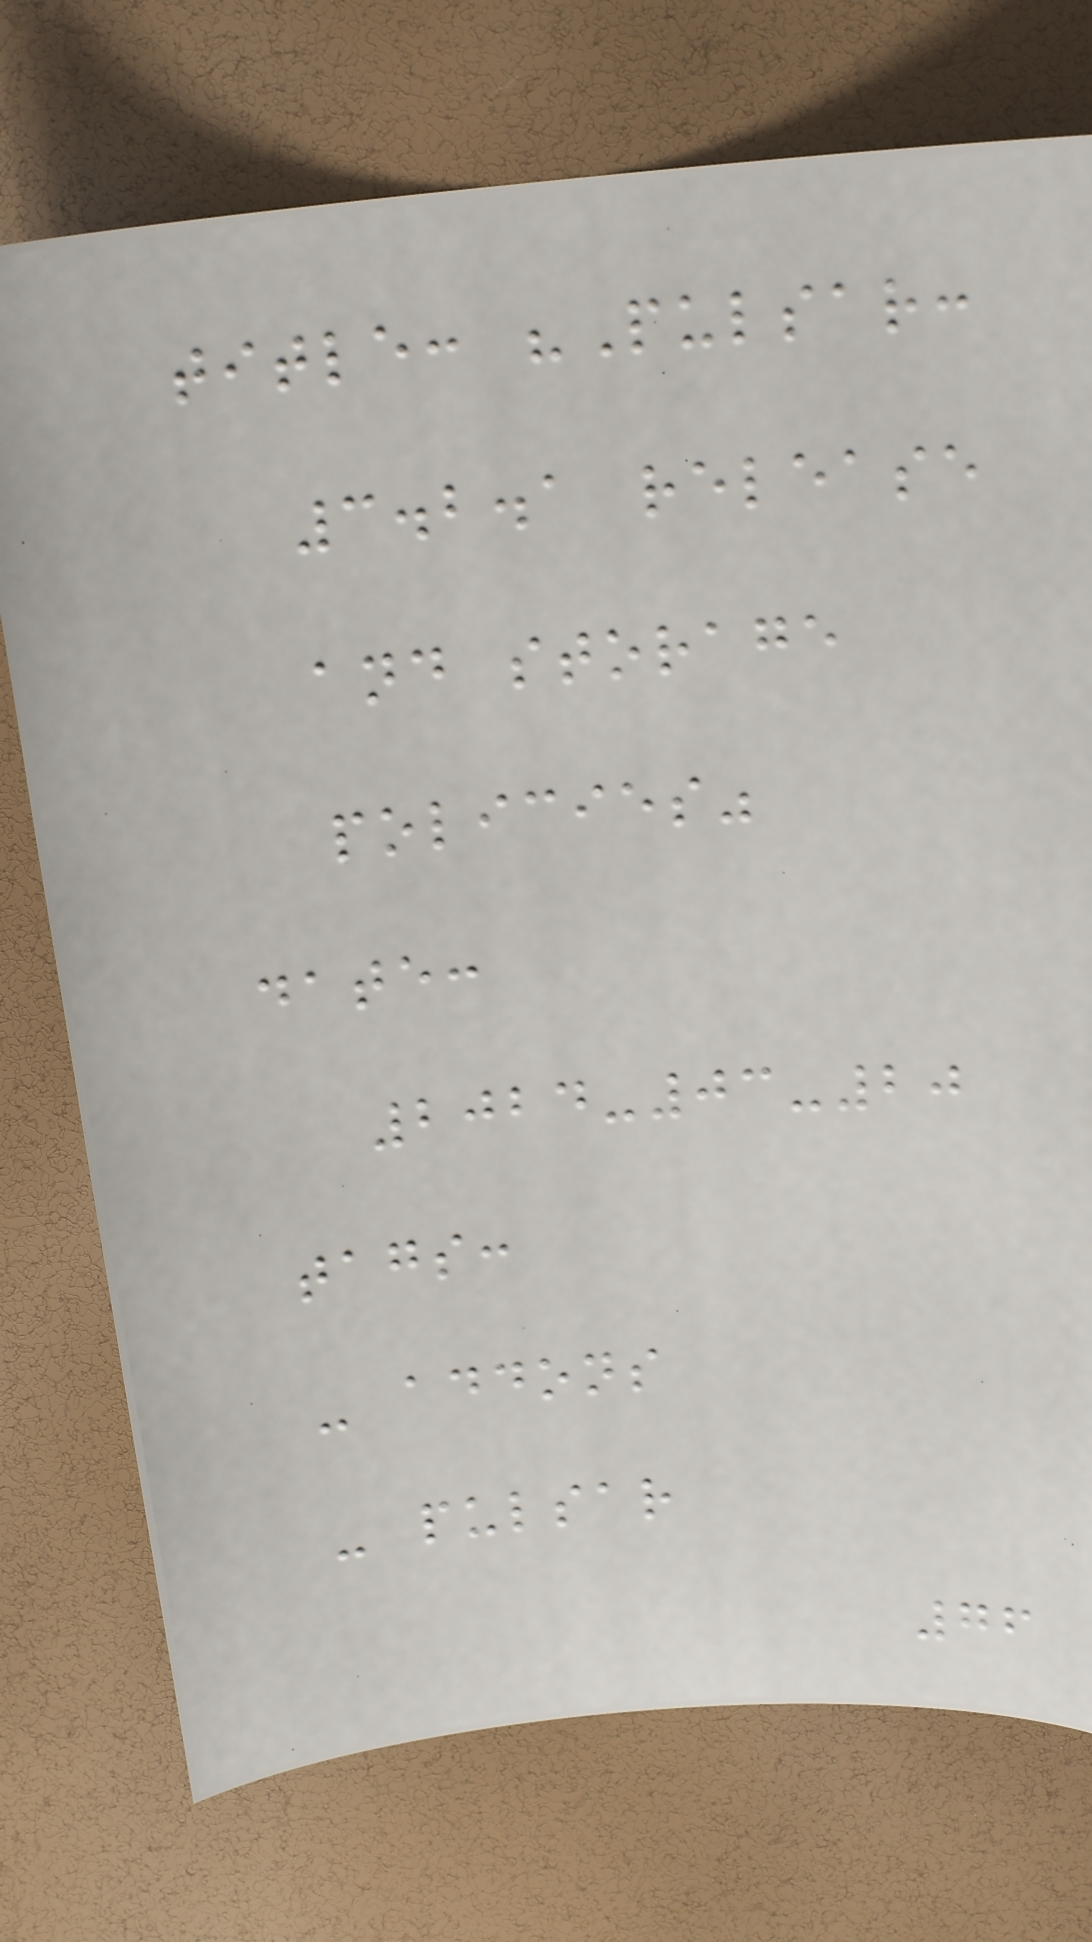title: "Pulsar:
3.2.1 release
and storage
policies"
date:
2024-03-20
tags:
- addons
- pulsar
76
